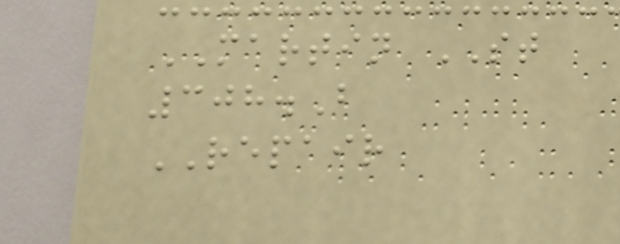MARTIN ST
308.B
REPAIR
